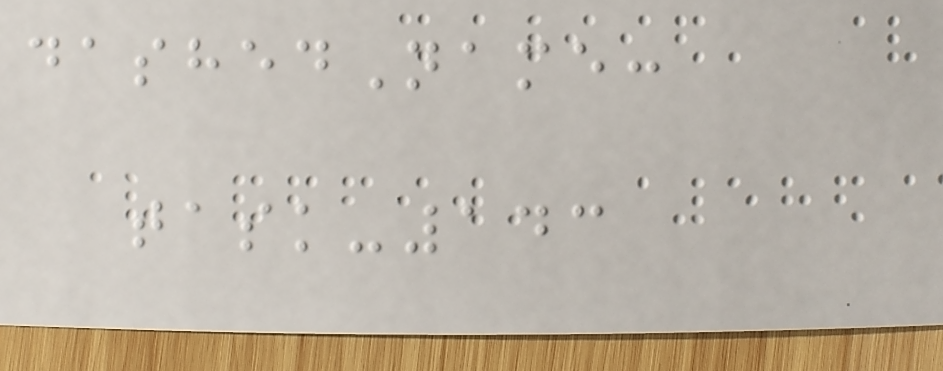dashedName:
task-143
